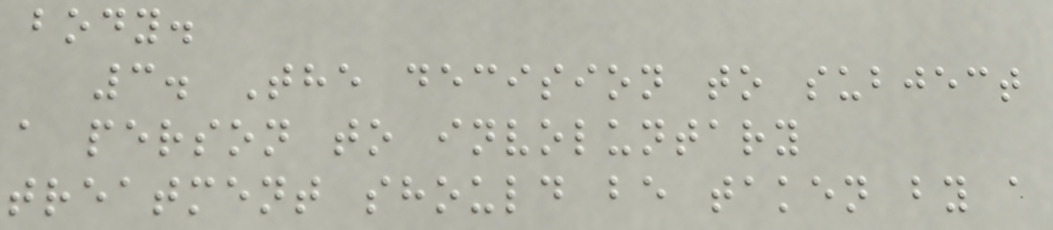body.
3. The decision to subject
a person to involuntary
treatment should be taken by a
